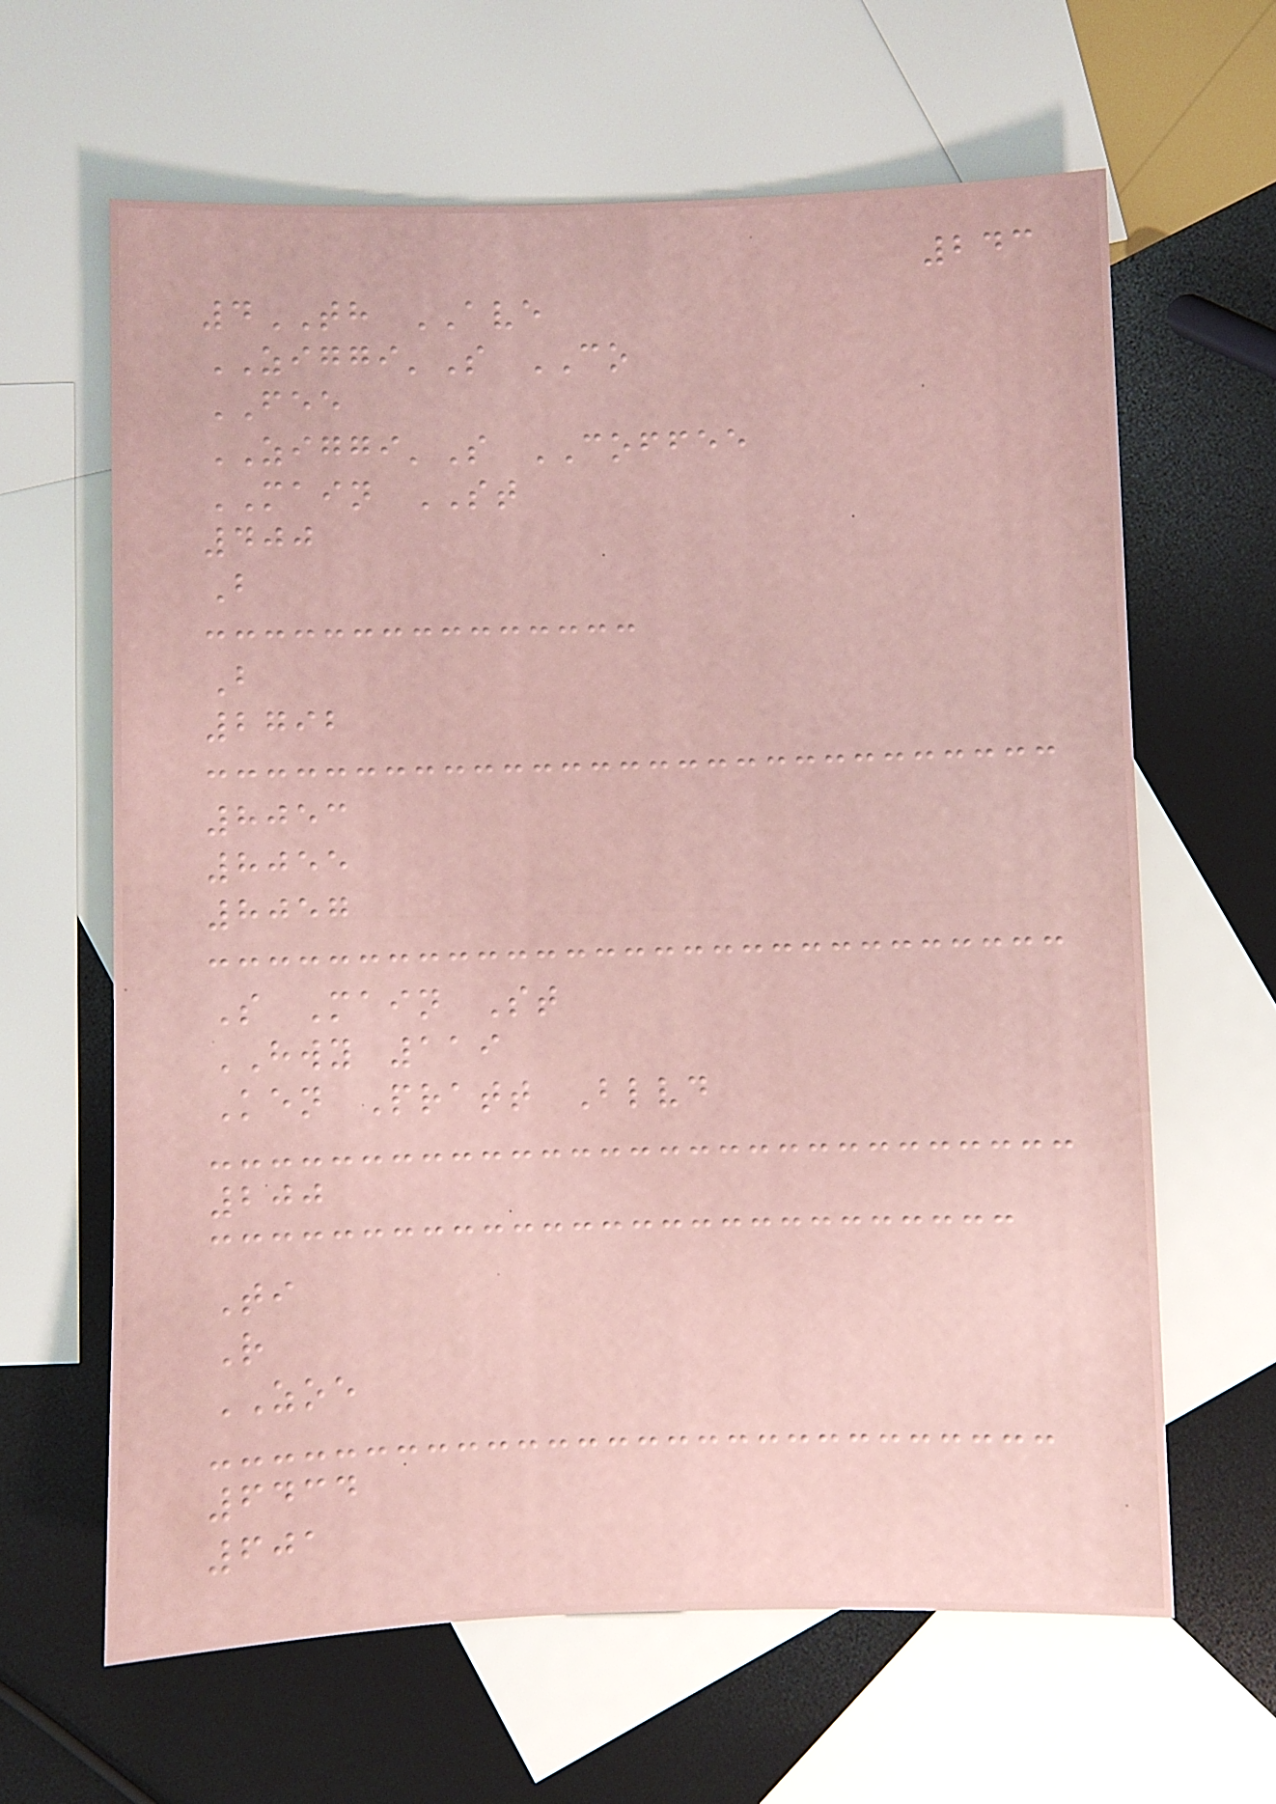243
4TH AVE
ZIGGI'S CO
FEE
ZIGGI'S COFFEE
MAIN ST
400
B
B
2792
8053
8055
8057
S Main St
HWY 119
Ken Pratt Blvd
200
Ti
R
ZOE
6434
601
